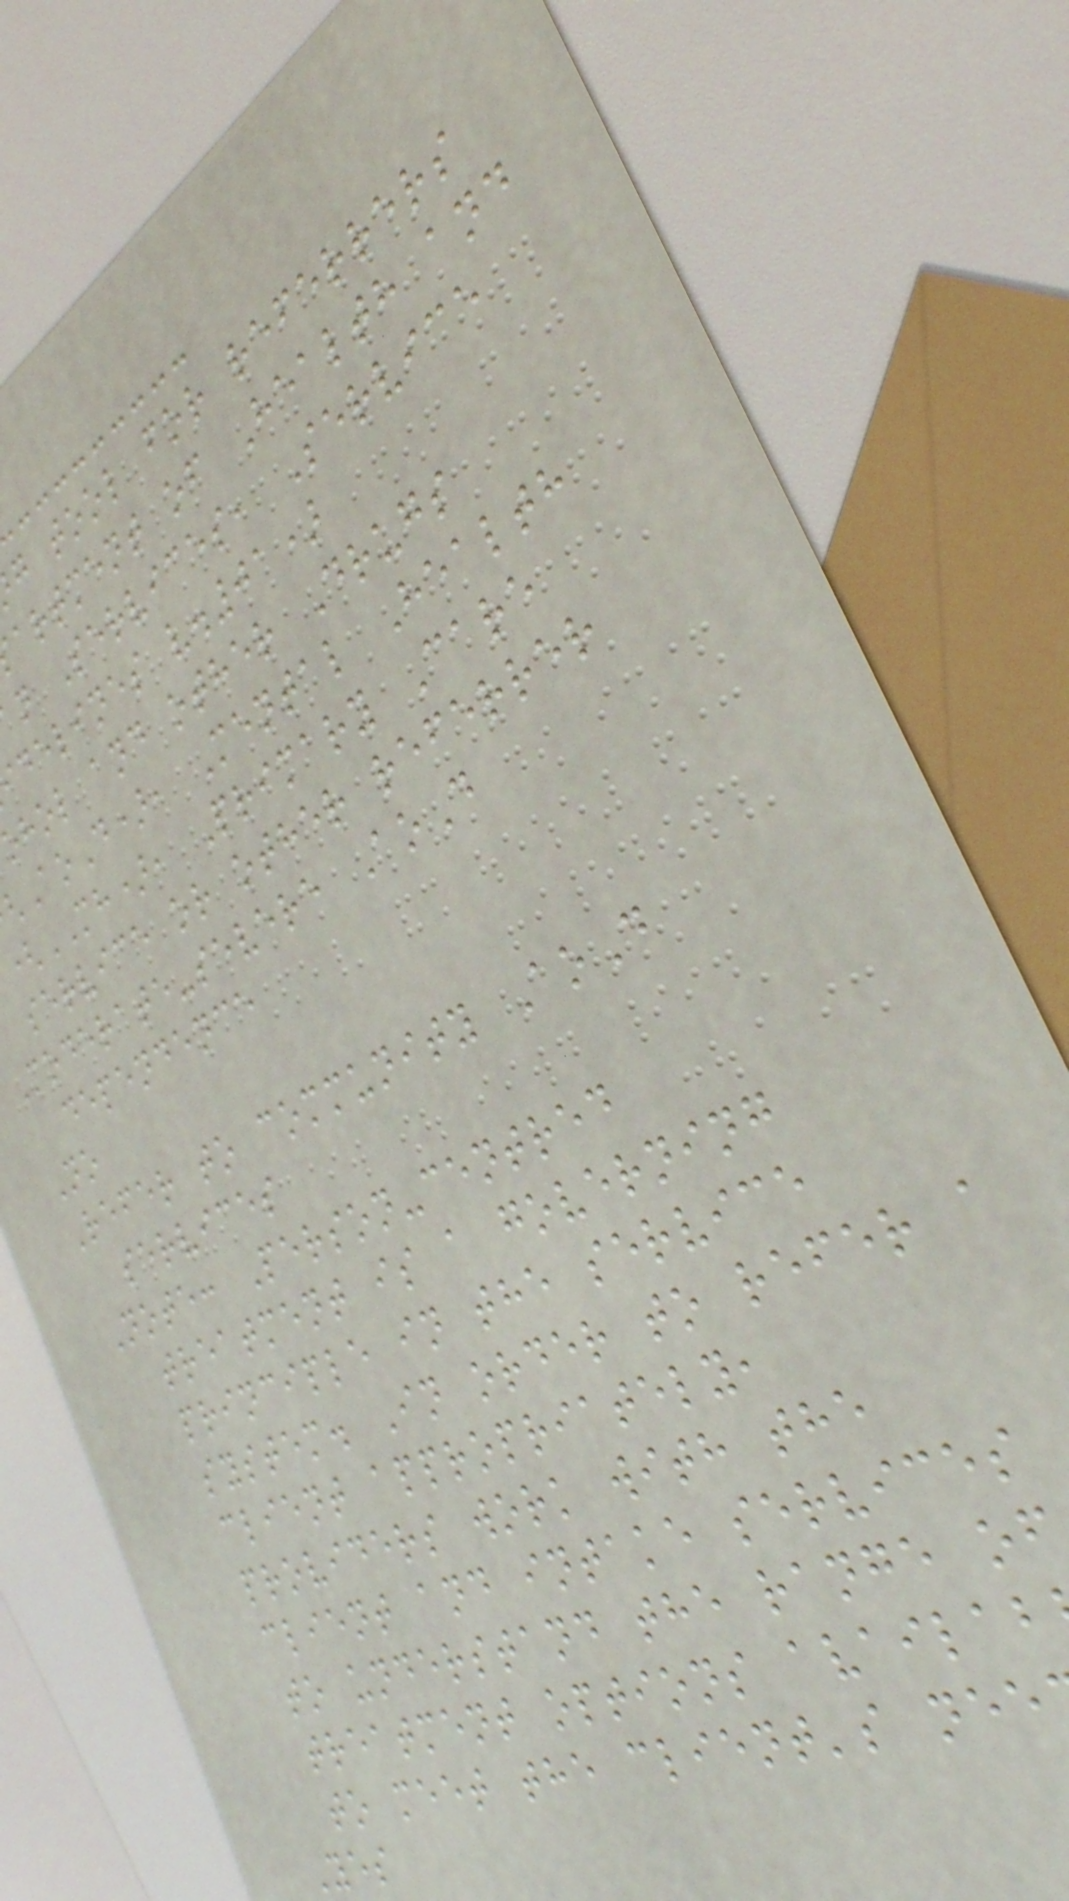g tool for referrers
artment of Health and
n Services, Service
delines v.01)
ohol and other Drugs
AoD), Mental Health
(MH), Primary Care
service or other referrer
Moderate-severe AoD
dependence
No
Refer to community AoD
services
Note: Person-centred
treatment is a governing
principle in the service
system. In order to refer a
client appropriately,
providers work with the
client and intake services
to understand the range of
treatment options availab
to meet the client's nee
Yes
